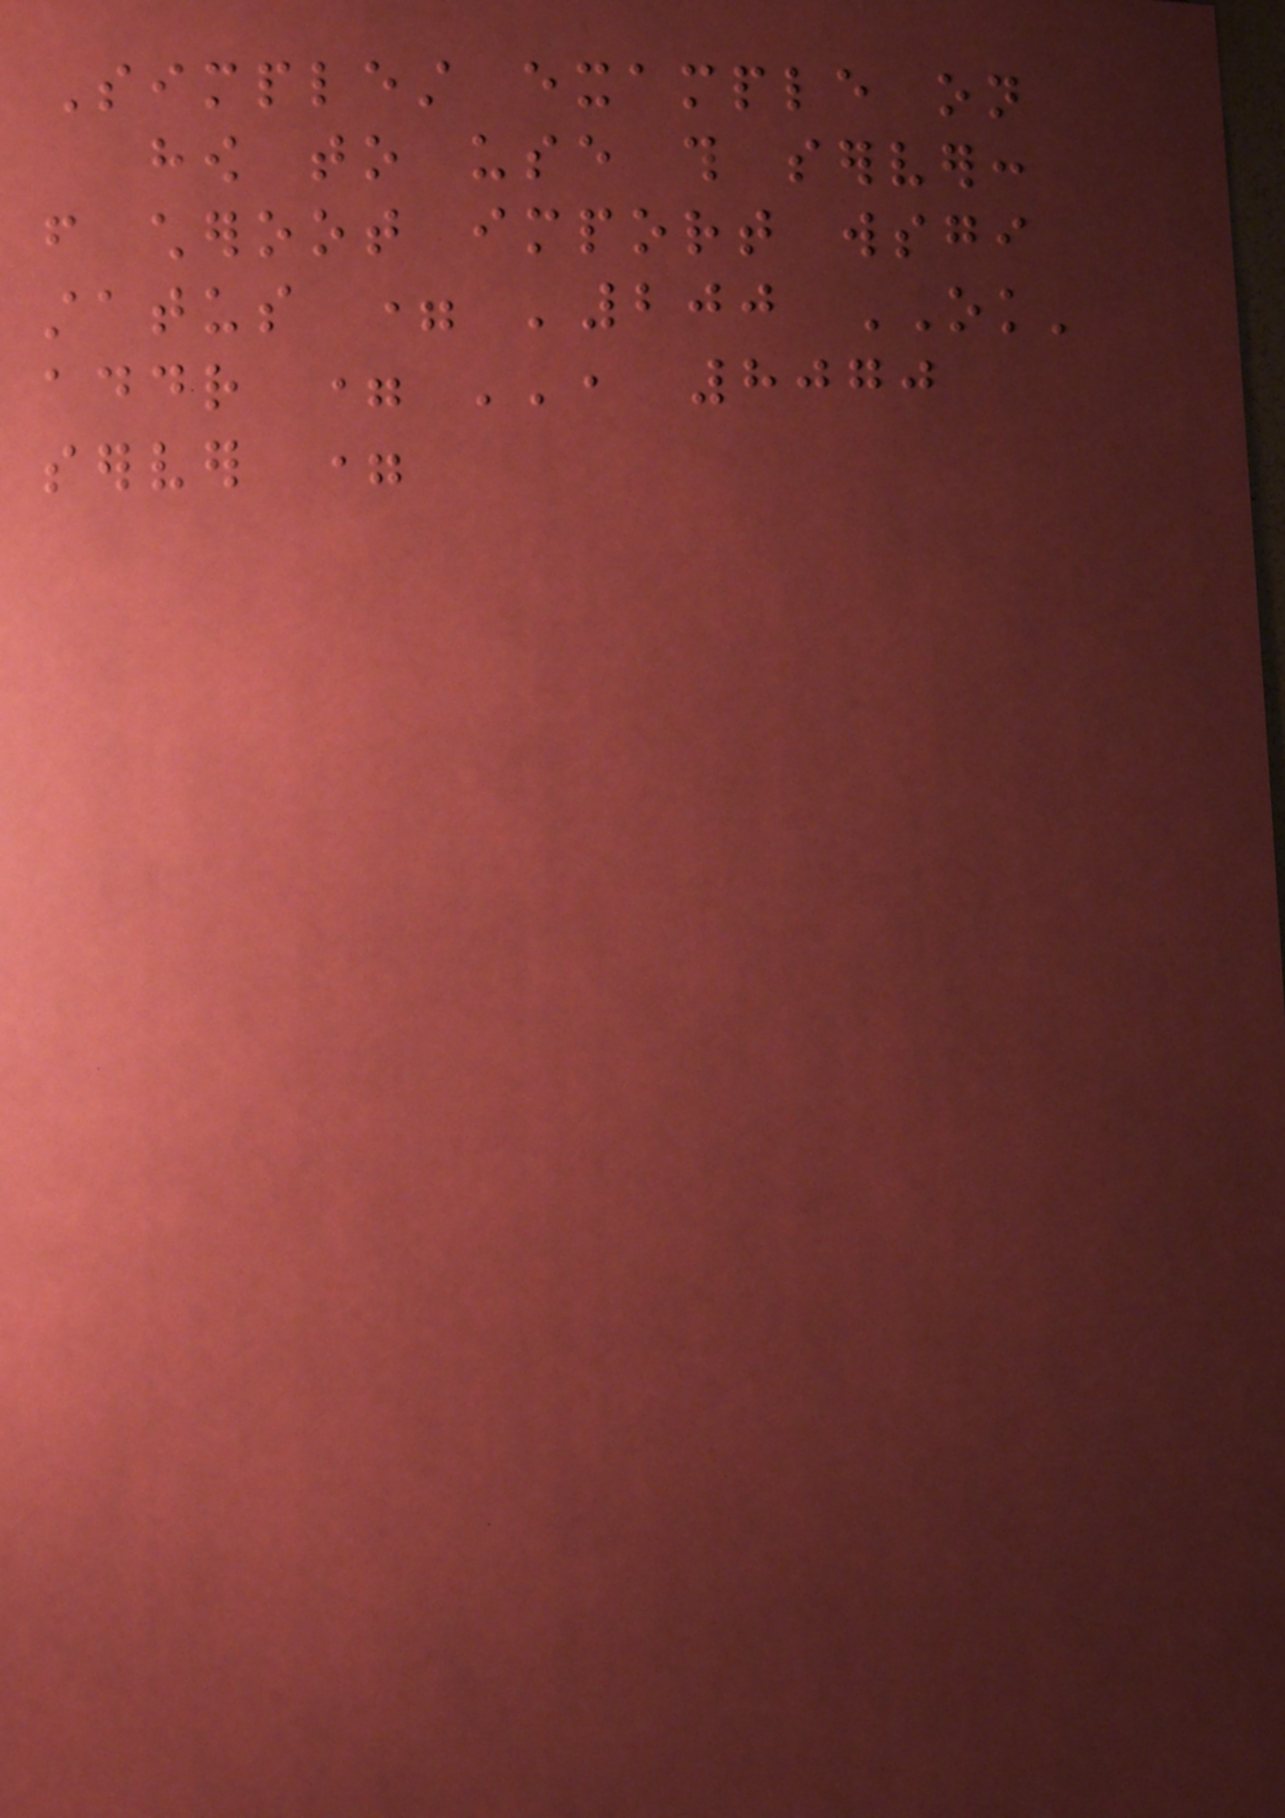Simplest example on
how to use this server:
from cheroot import wsgi
status = '200 OK'
addr = '', 8070
server =
